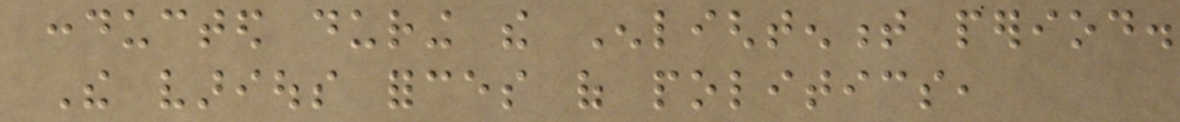conducted during the Enlightenment period.
The various forces of politics,
